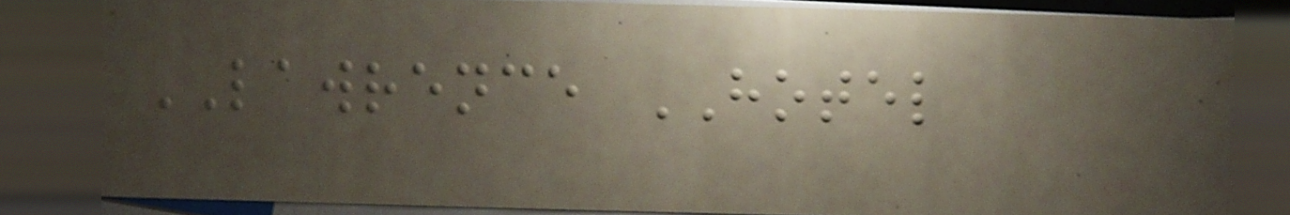LAWRENCE HOTEL
